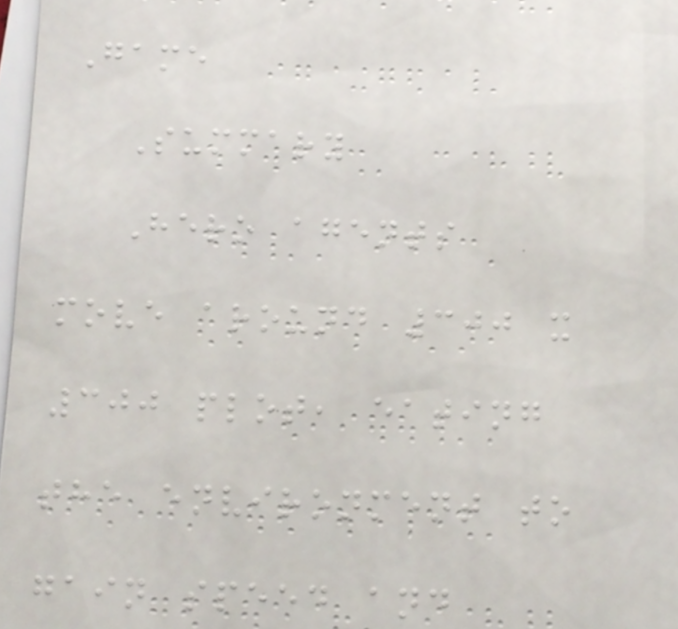Game
Summary
Hero agents
move around 300 x
300 plot, eating
the environment to
gain speed and
